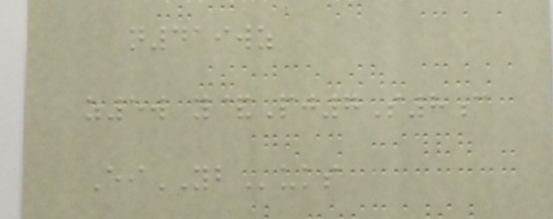n419wz
z5w y&Pj7S8c
EiYBuks
